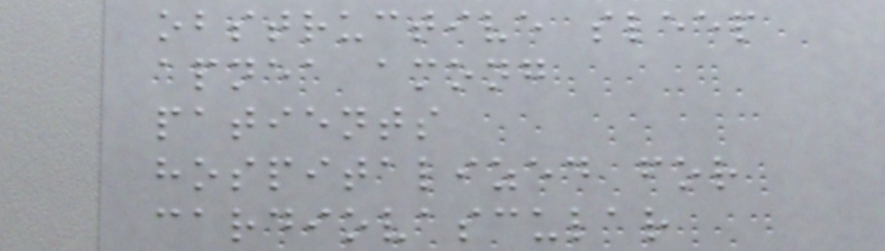obstructive sleep
apnea among
patients
hospitalized for
cardiovascular
